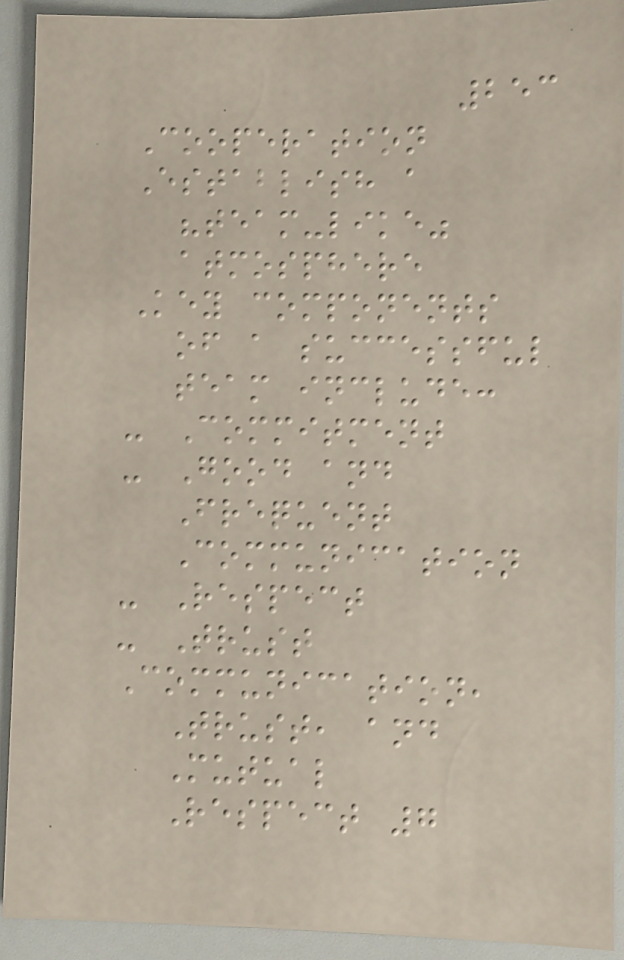253
Cooperation
Establish a
"team-like"
atmosphere
Key components
of a successful
team include:
- Commitment
- Good and
Frequent
Communication
- Respect
- Trust
Communication,
Trust, and
Mutual
Respect 7
